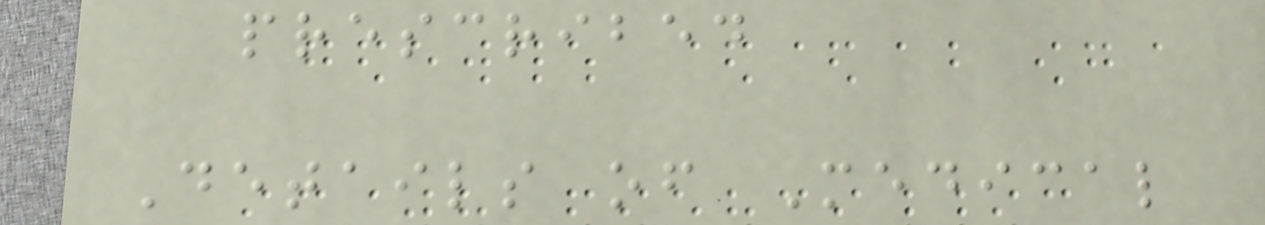prescribed
Details of Medical
